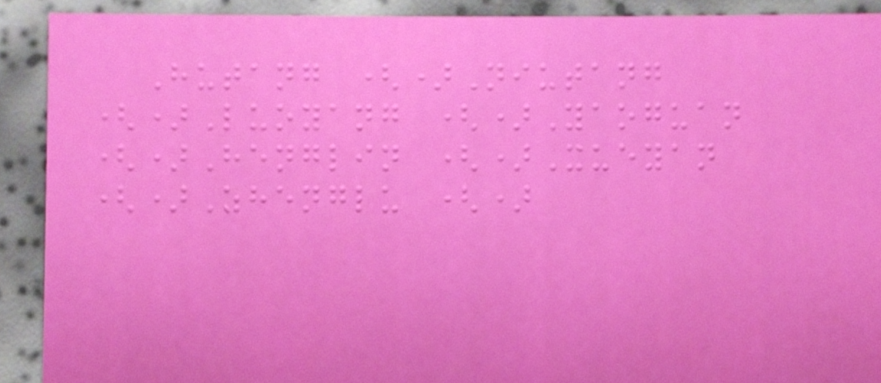Hutang ()Niutang
()Luoyang ()Yaoguan
()Henglin ()Xueyan
()Zhenglu ()
